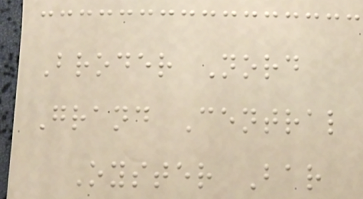Broder Nord
Grand Central
Oyster Bar
